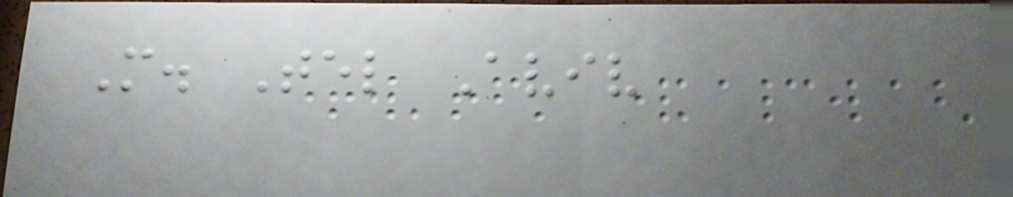M. Tel Aviv
